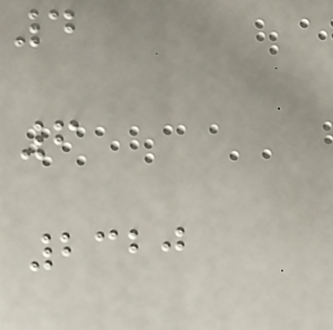4
6
2320
